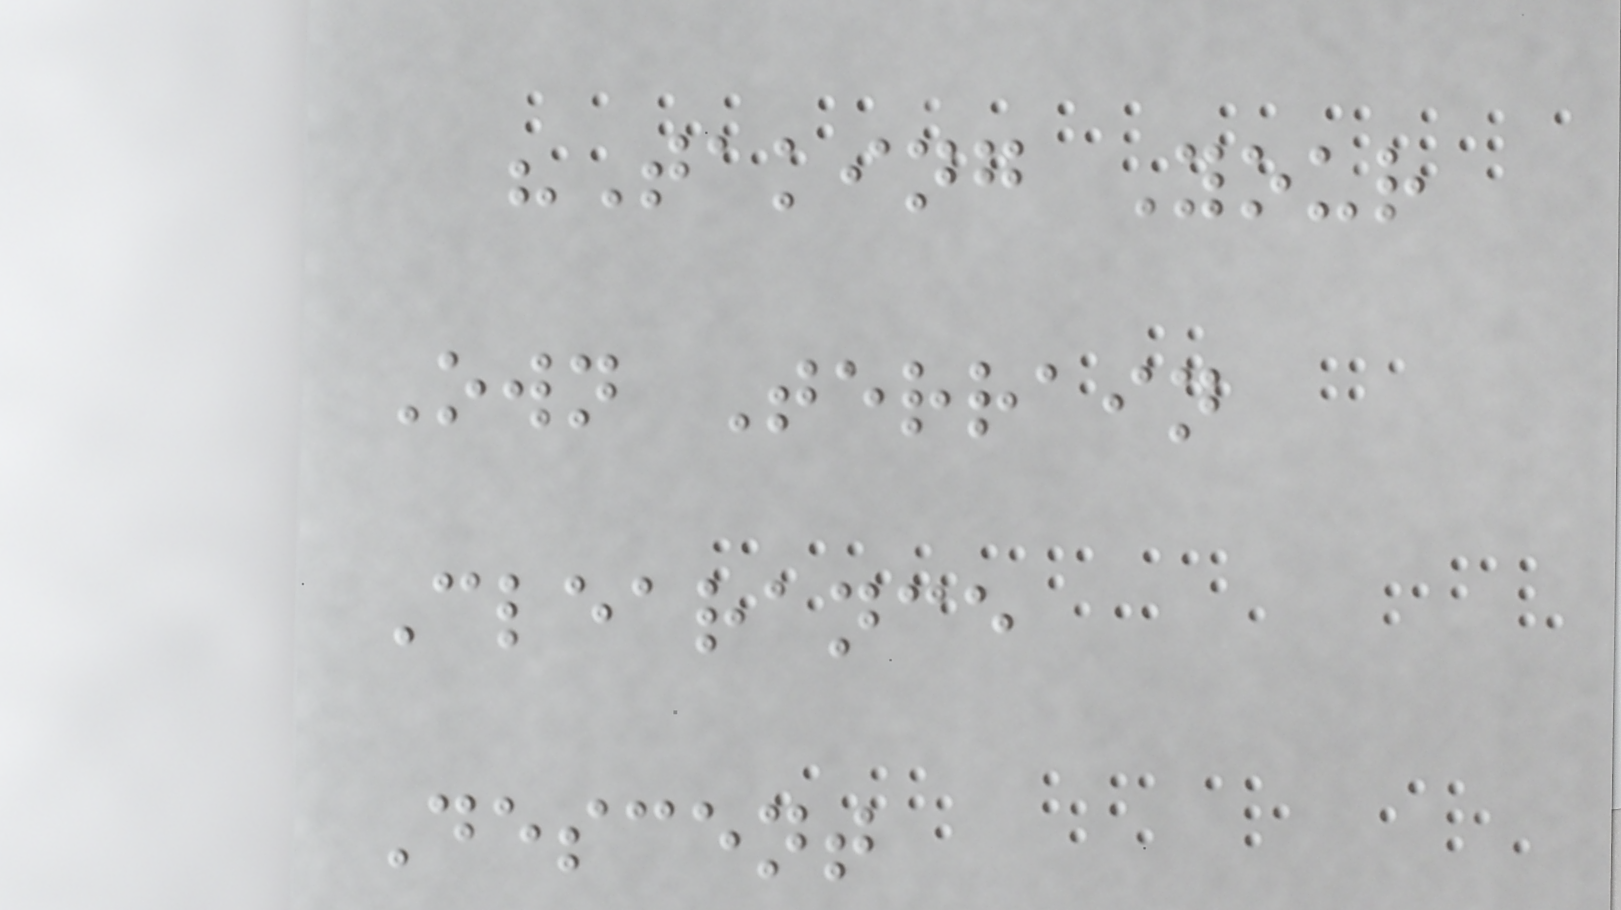"Taking Your
Own Terrain
Clearance
Descent
